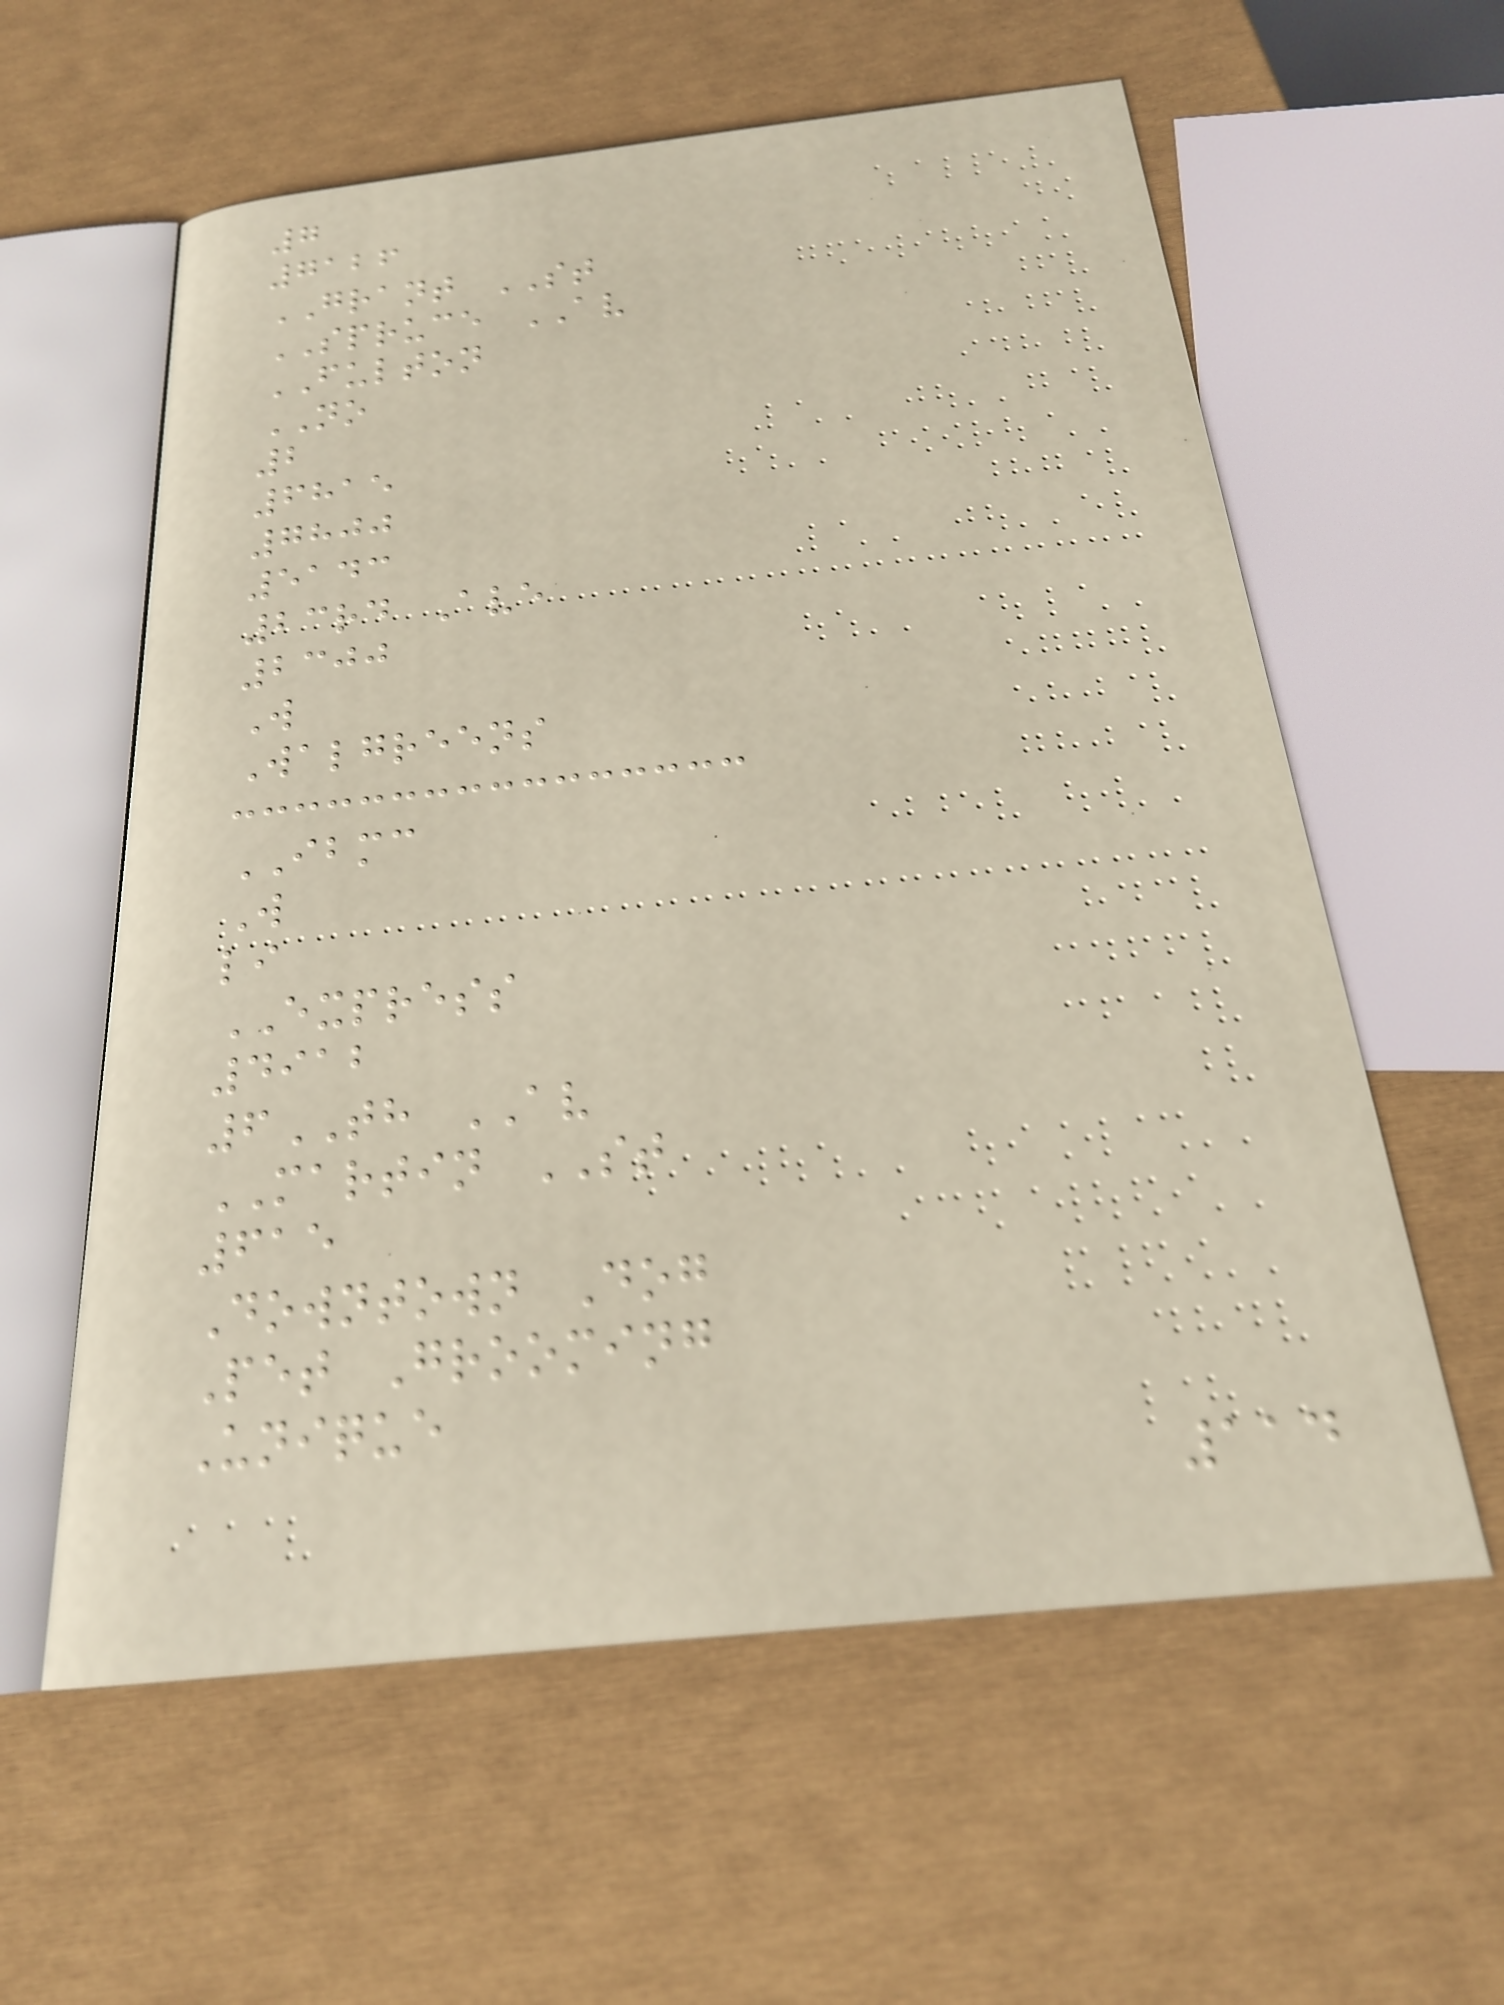7
7126
GRANT ST
SPRUCE AV
FULTON
NO
2
6815
7800
5143
23rd Ave
2300
W
Walgreens
IBMC
W
li
EXPRESS
4912
6TH AV
MARTIN ST
615
Downtown Dog
Pet Grooming
Unique
114
